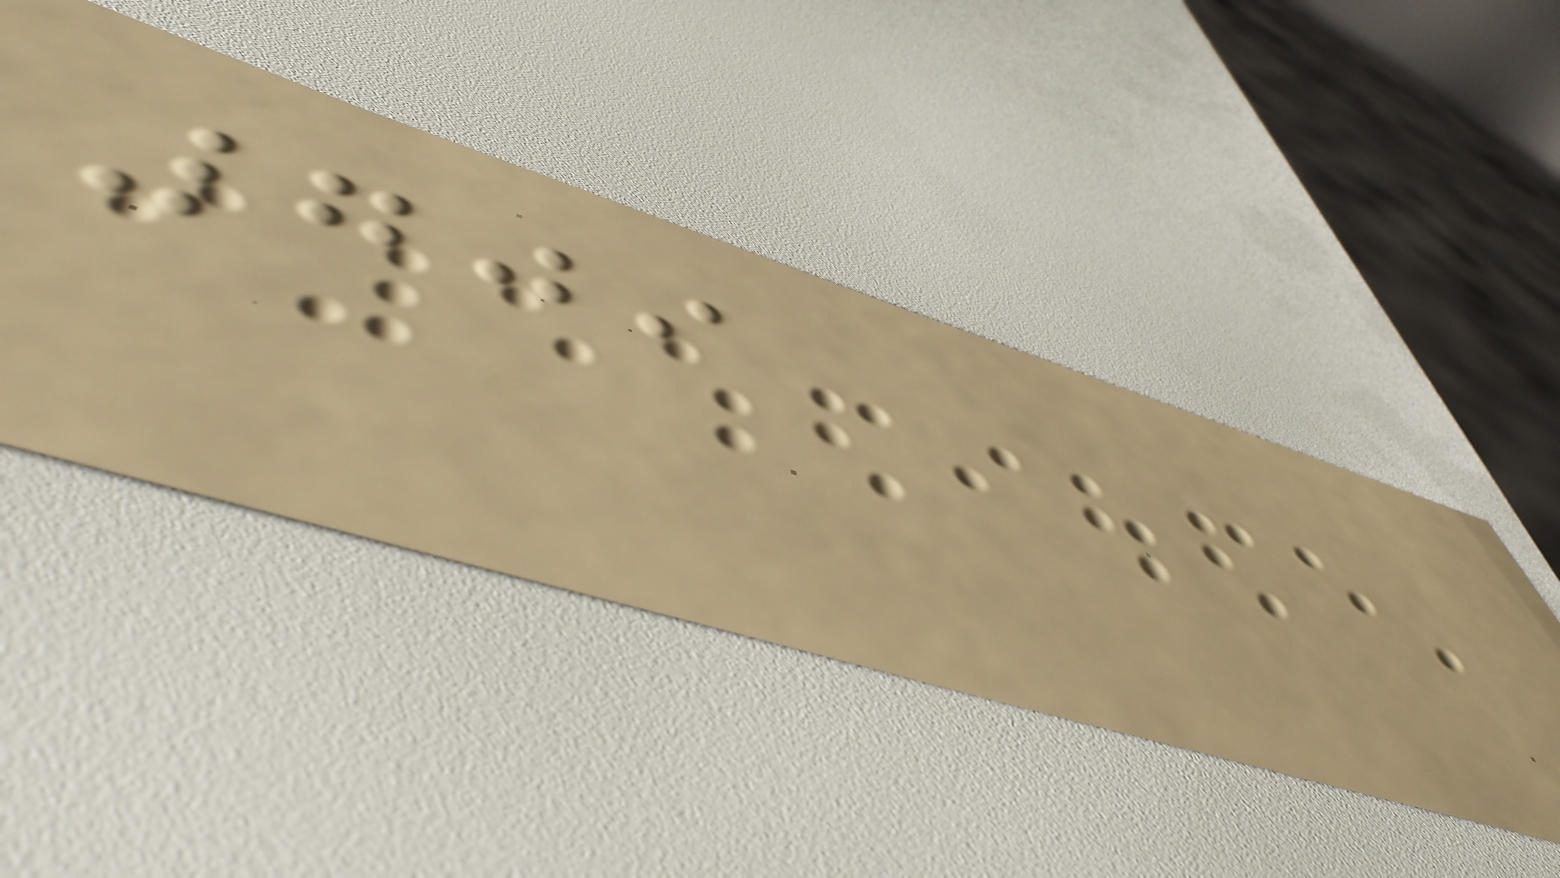709
